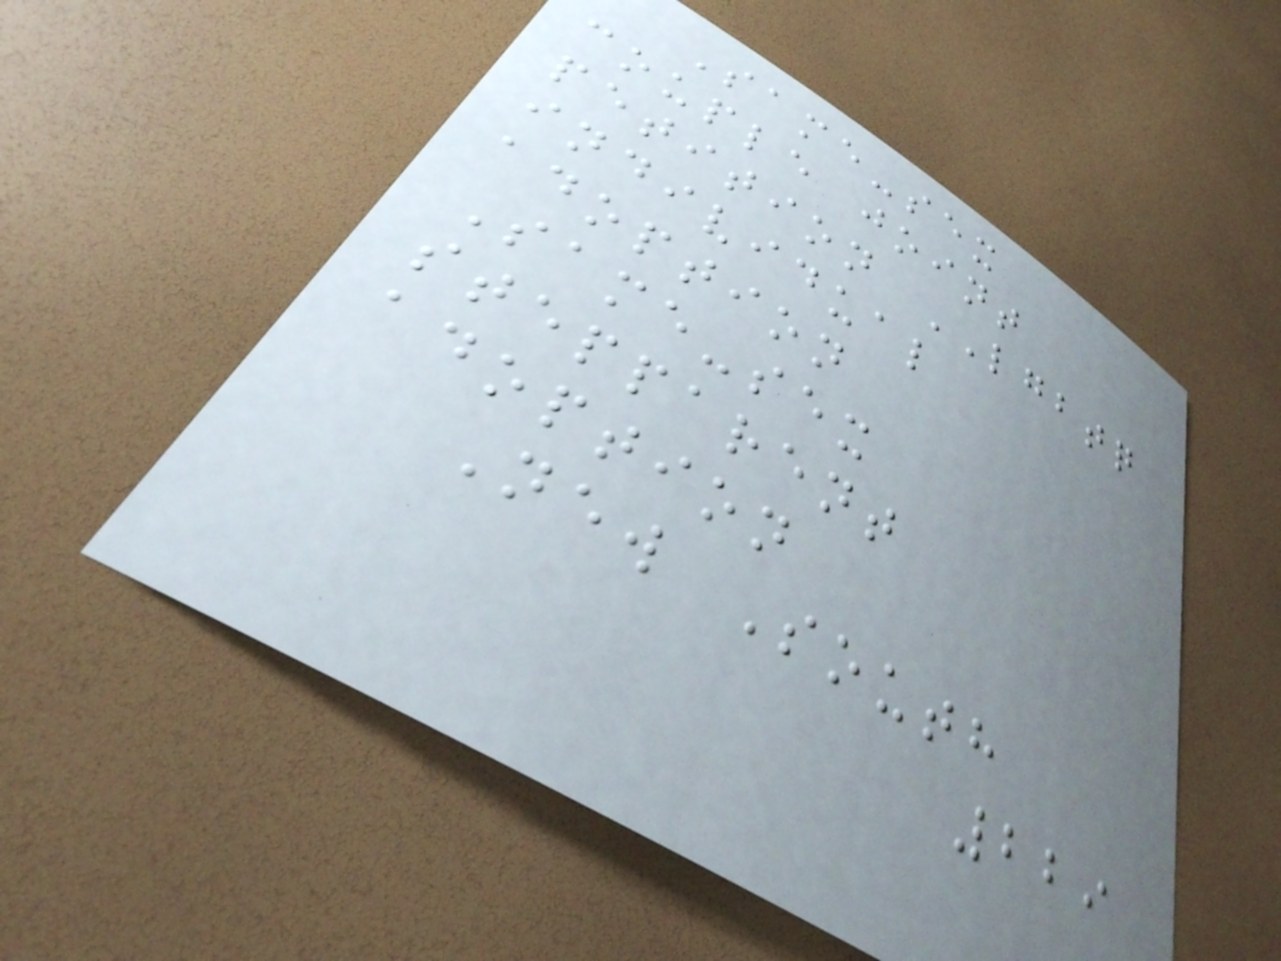Same-sex
couple joint
petition LGBTQ
individual
adoption
Same-sex
stepparent
adoption
New South
229
